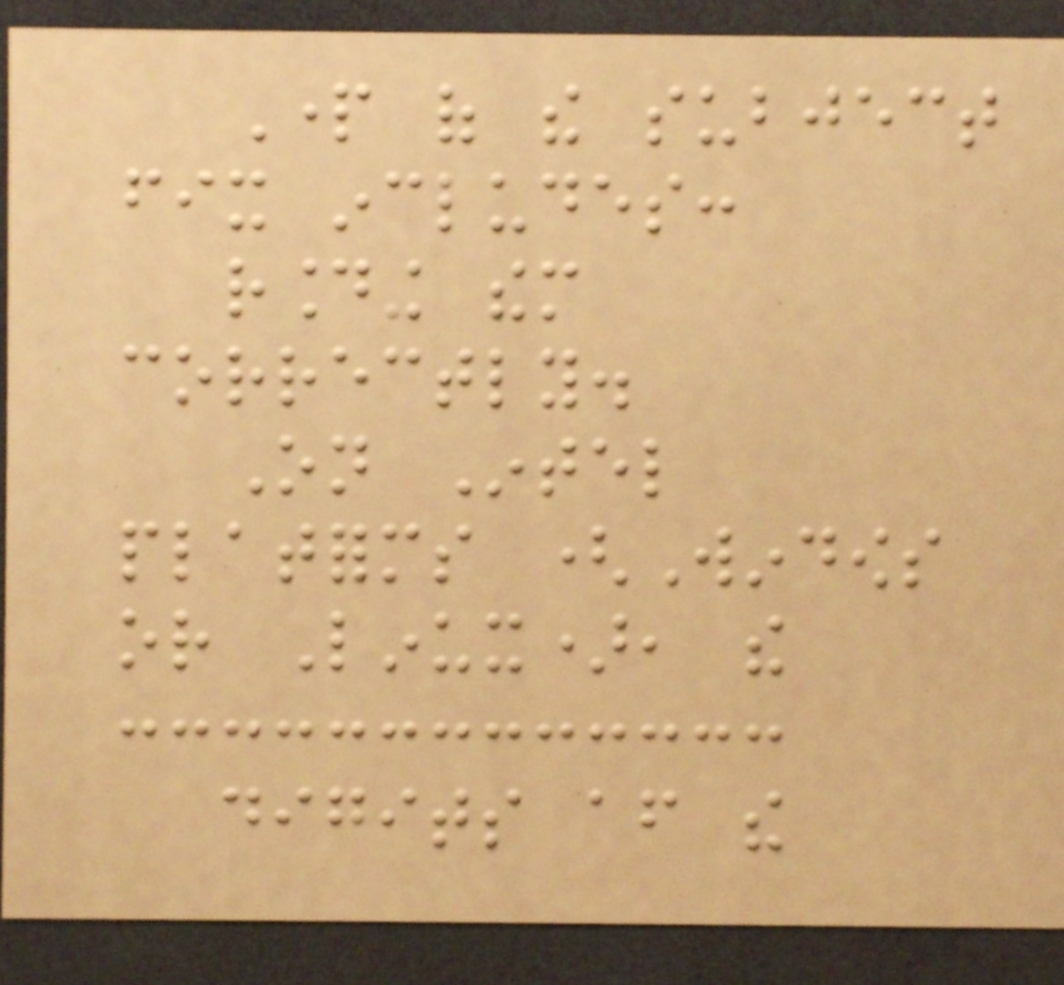Part of the subject
fix includes:
rounding them
correctly.
On Intel
platforms (Windows
or Linux), the
digits after the
